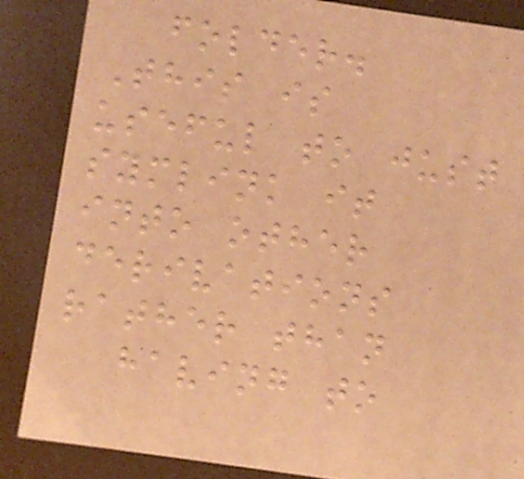folder.
This is
useful to just
symlink it
into other
derivations
rather than
having to
